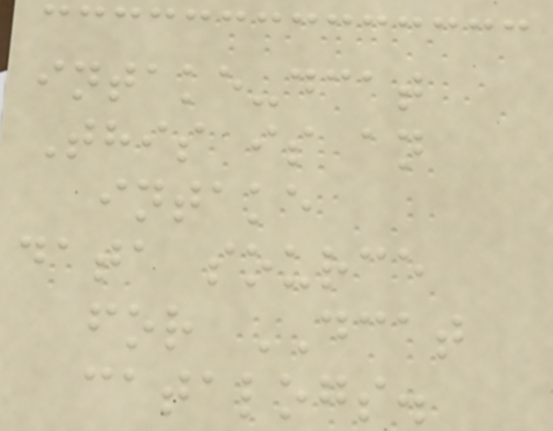intake-dcat
This is an
intake
data source
for DCAT
catalogs.
